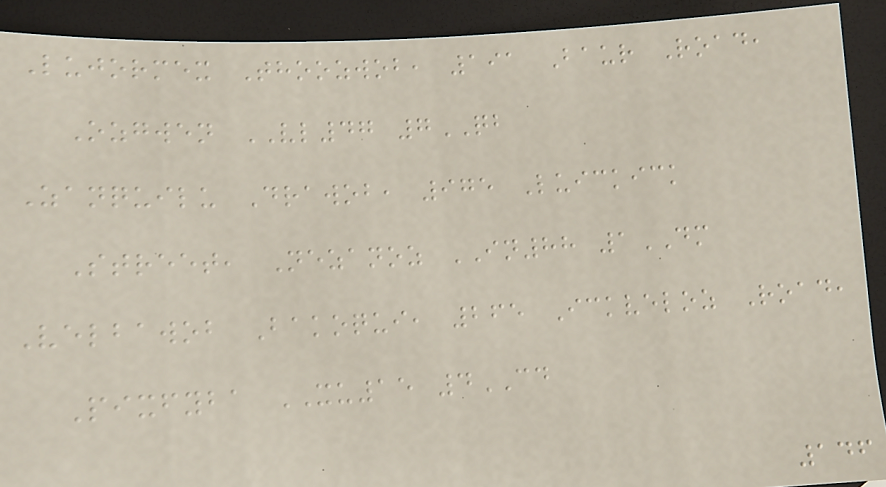Lujormex Thoozwob, 191 Baur Road,
Ozgwen VL47 7QB
Zanquilu Drawob, 975 Luickick
Street, Nezanoz IN88 1DM
Velbawob Bakoqui, 265 Ickveloz Road,
Pixfyba XU15 4CD
146
